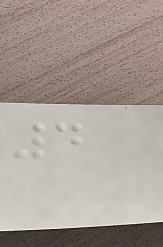4
